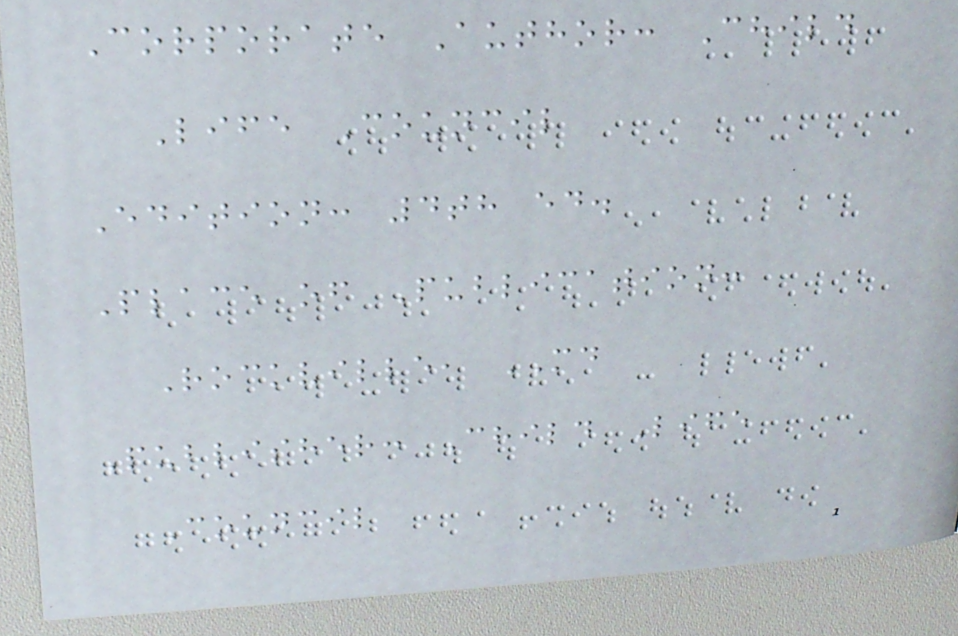Corporate Author: Child
Life Council
Edition: 4th ed.
Place of Publication:
Rockville, MD
Publisher: Child Life
Council
